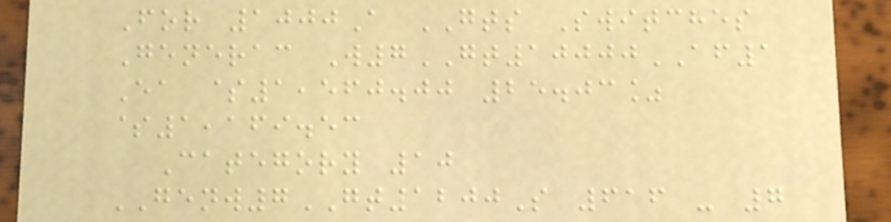For 1000A GTS Switches
Generac W7GT10000AF1
Ea $1,560.00 25.03%
$1,169.53
Category 10
GENW7GT1200S 616 - 7
